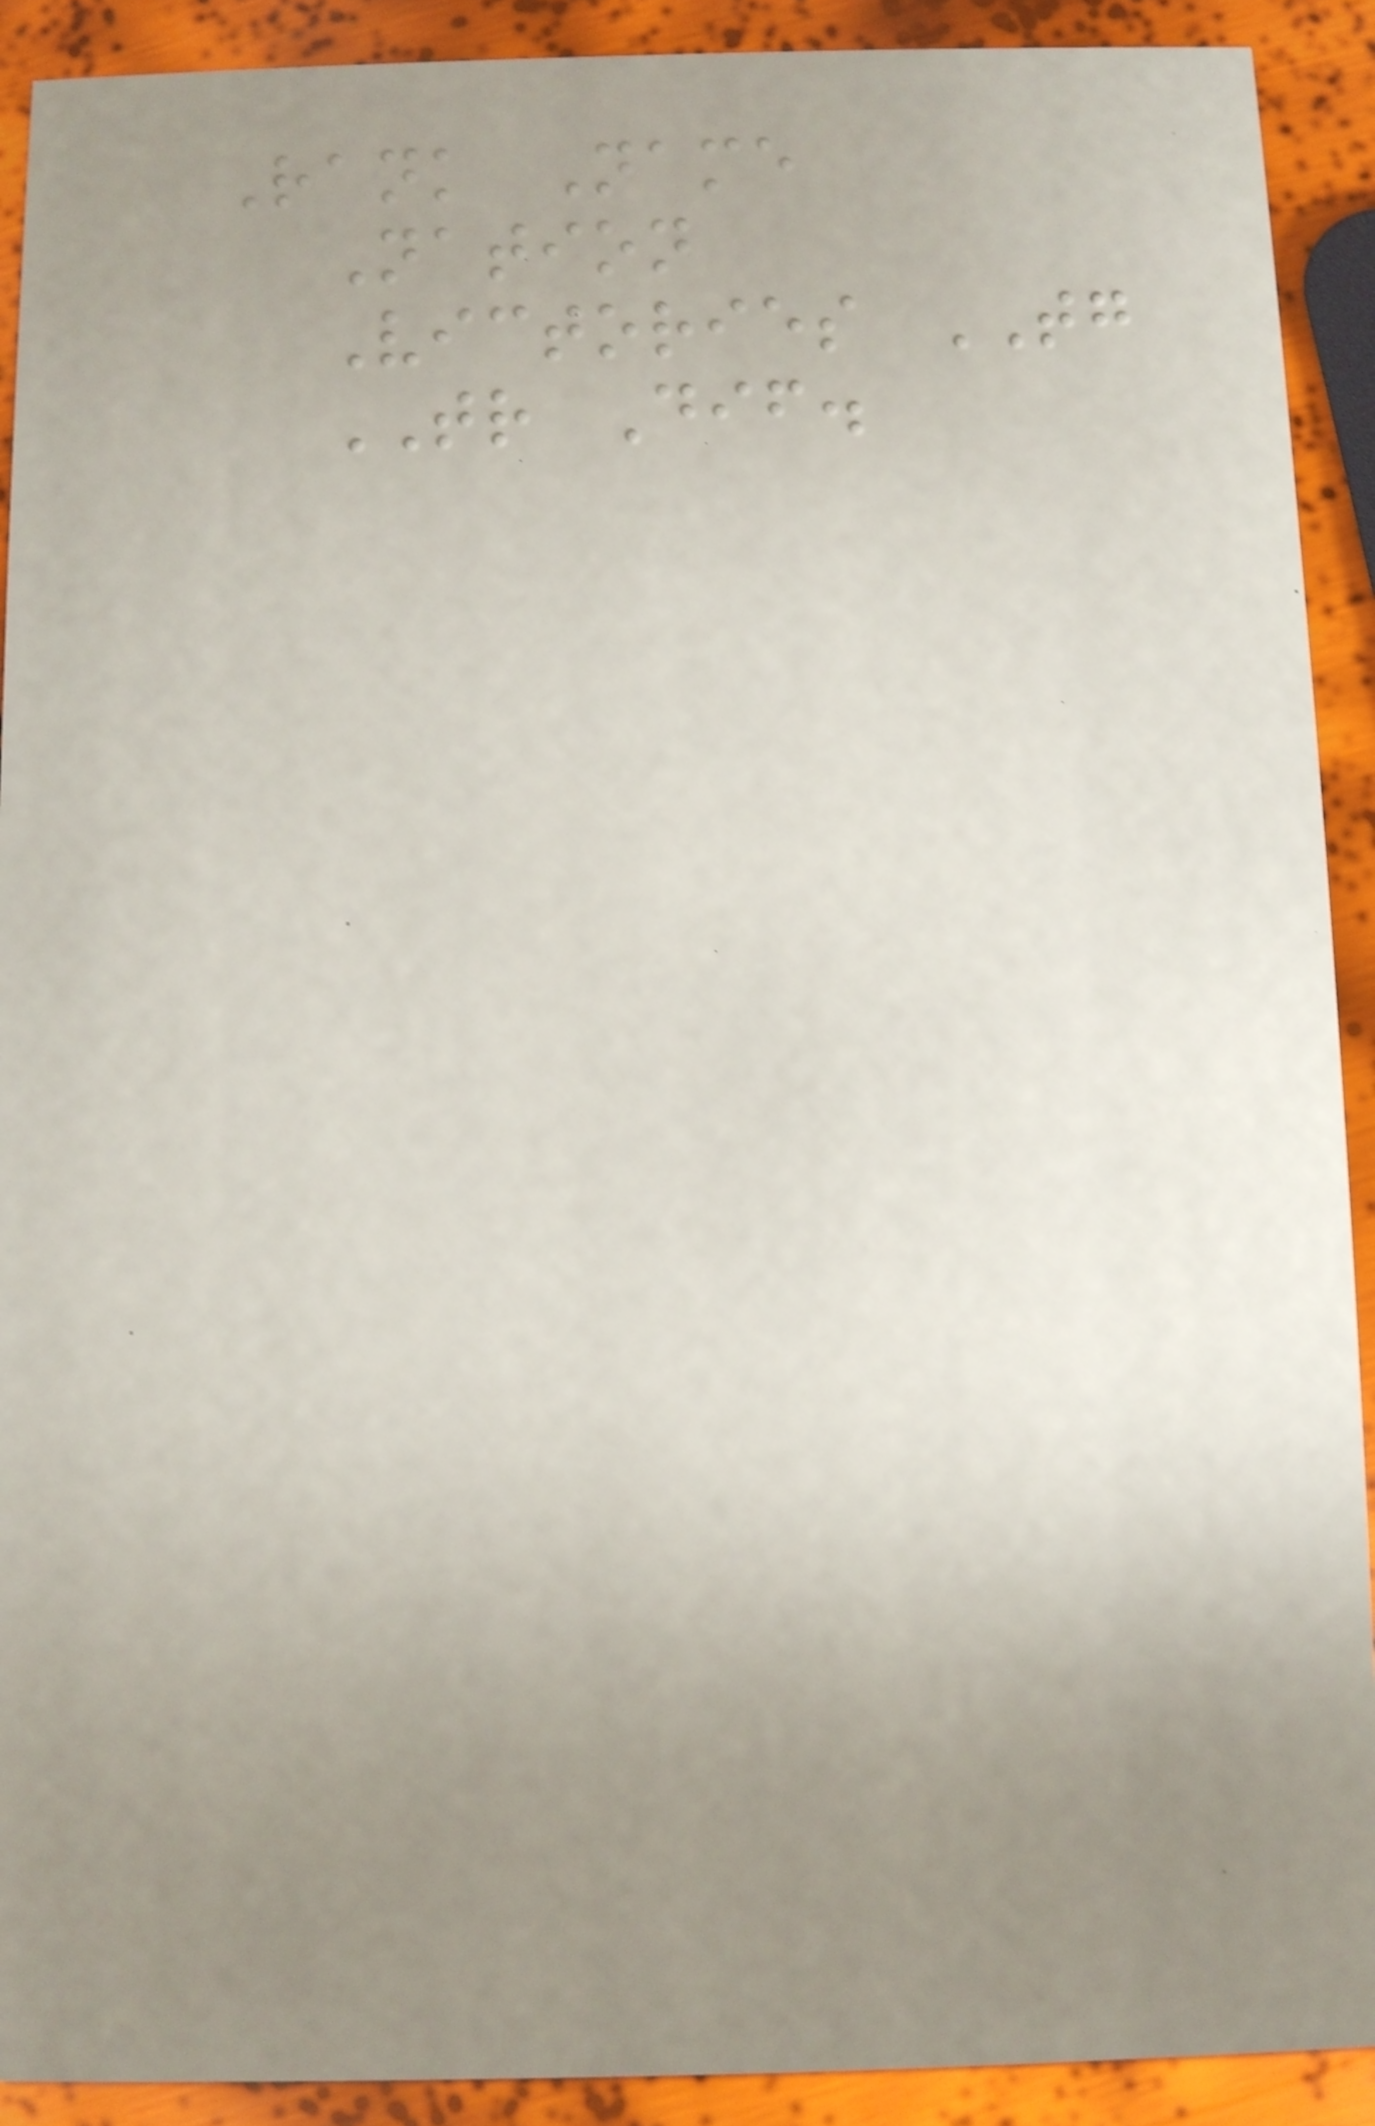Rank Name
Nation
Victories TG
TR Dif.
